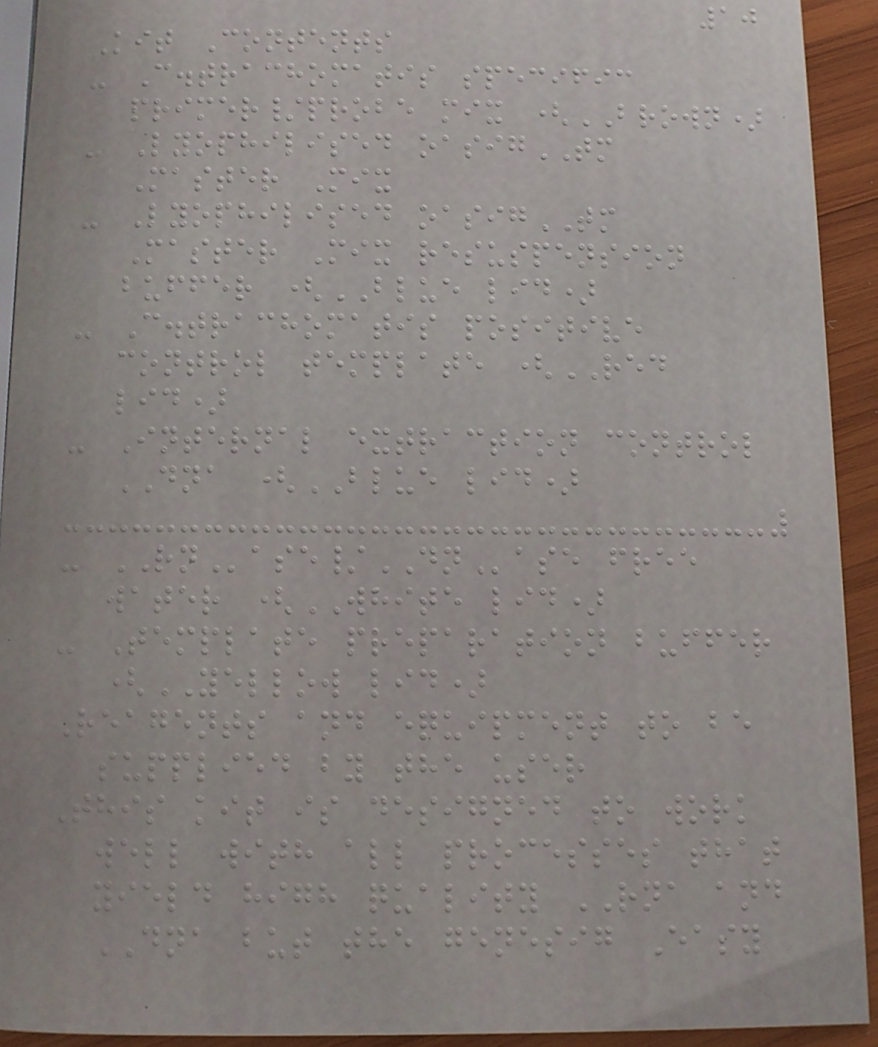10
Kit Contents
- C.trachomatis specific
primer/probe mix (BROWN)
- Lyophilised oasigTM
Master Mix
- Lyophilised oasigTM
Master Mix resuspension
buffer (BLUE lid)
- C.trachomatis positive
control template (RED
lid)
- Internal extraction control
DNA (BLUE lid)
- RNase/DNase free
water (WHITE lid)
- Template preparation buffer
(YELLOW lid)
Reagents and equipment to be
supplied by the user
This kit is designed to work
well with all processes that
yield high quality RNA and
DNA but the genesig Easy
